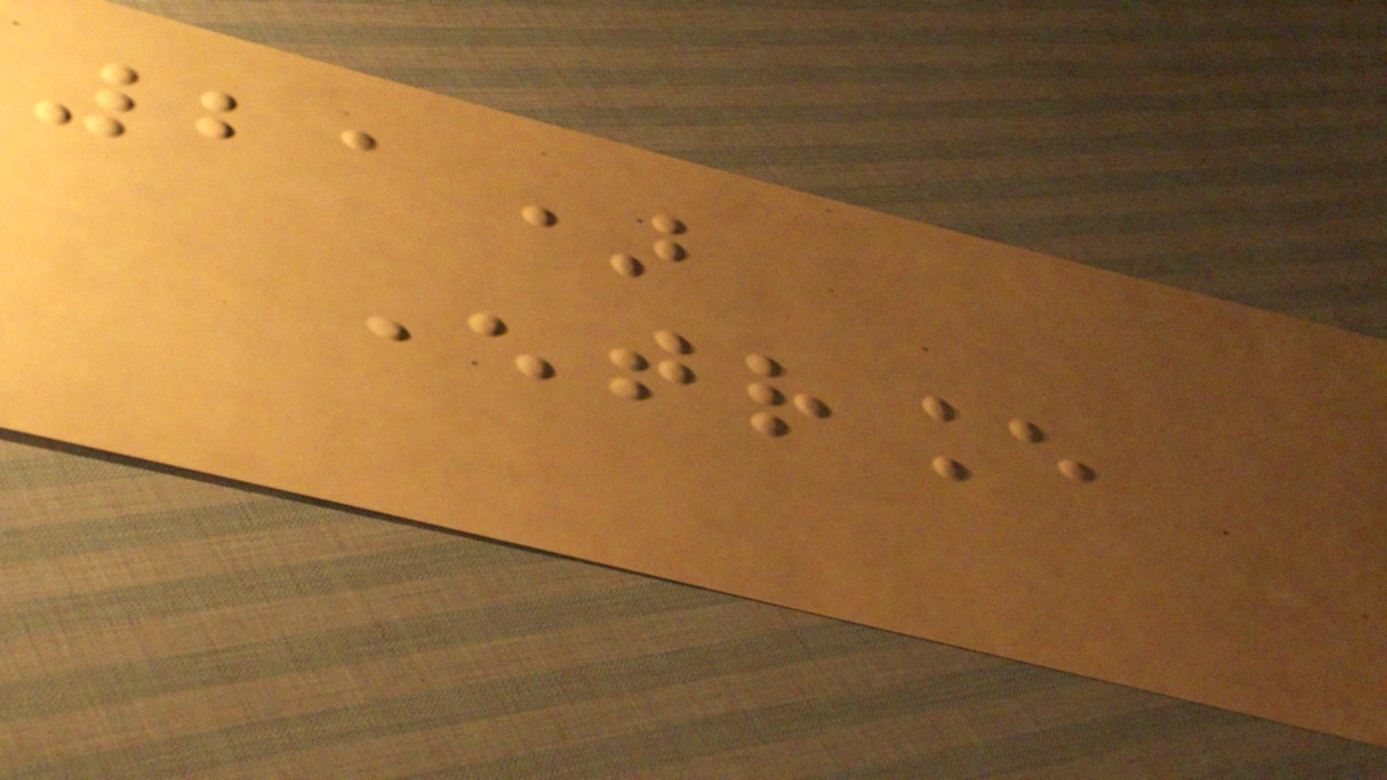21)
Entrance
